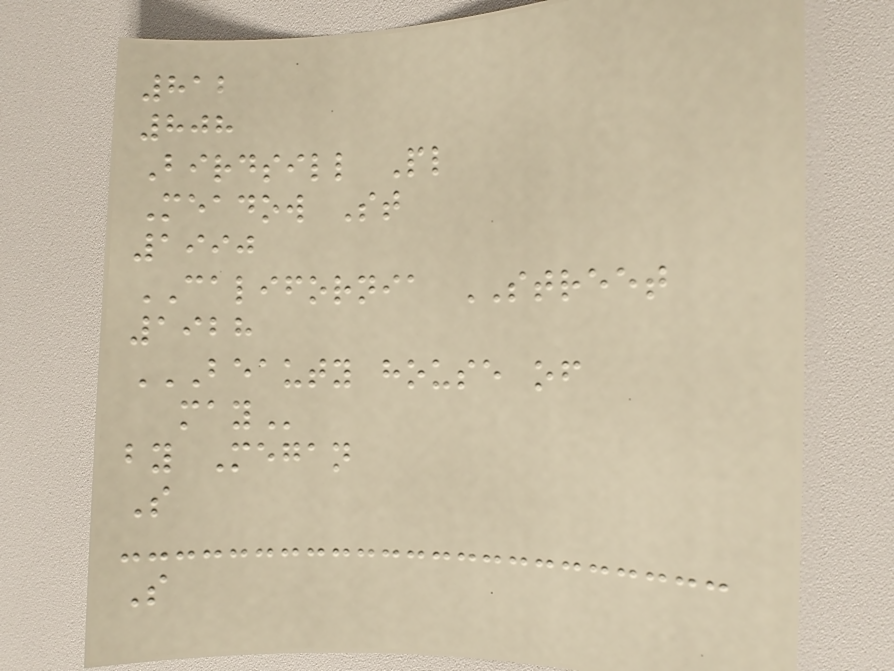812
808
Birdsill Pl
Meadow St
1990
CALIFORNIA STREET
1928
BEAUTY HOUSE OF
MAY
by Megan
S
S
